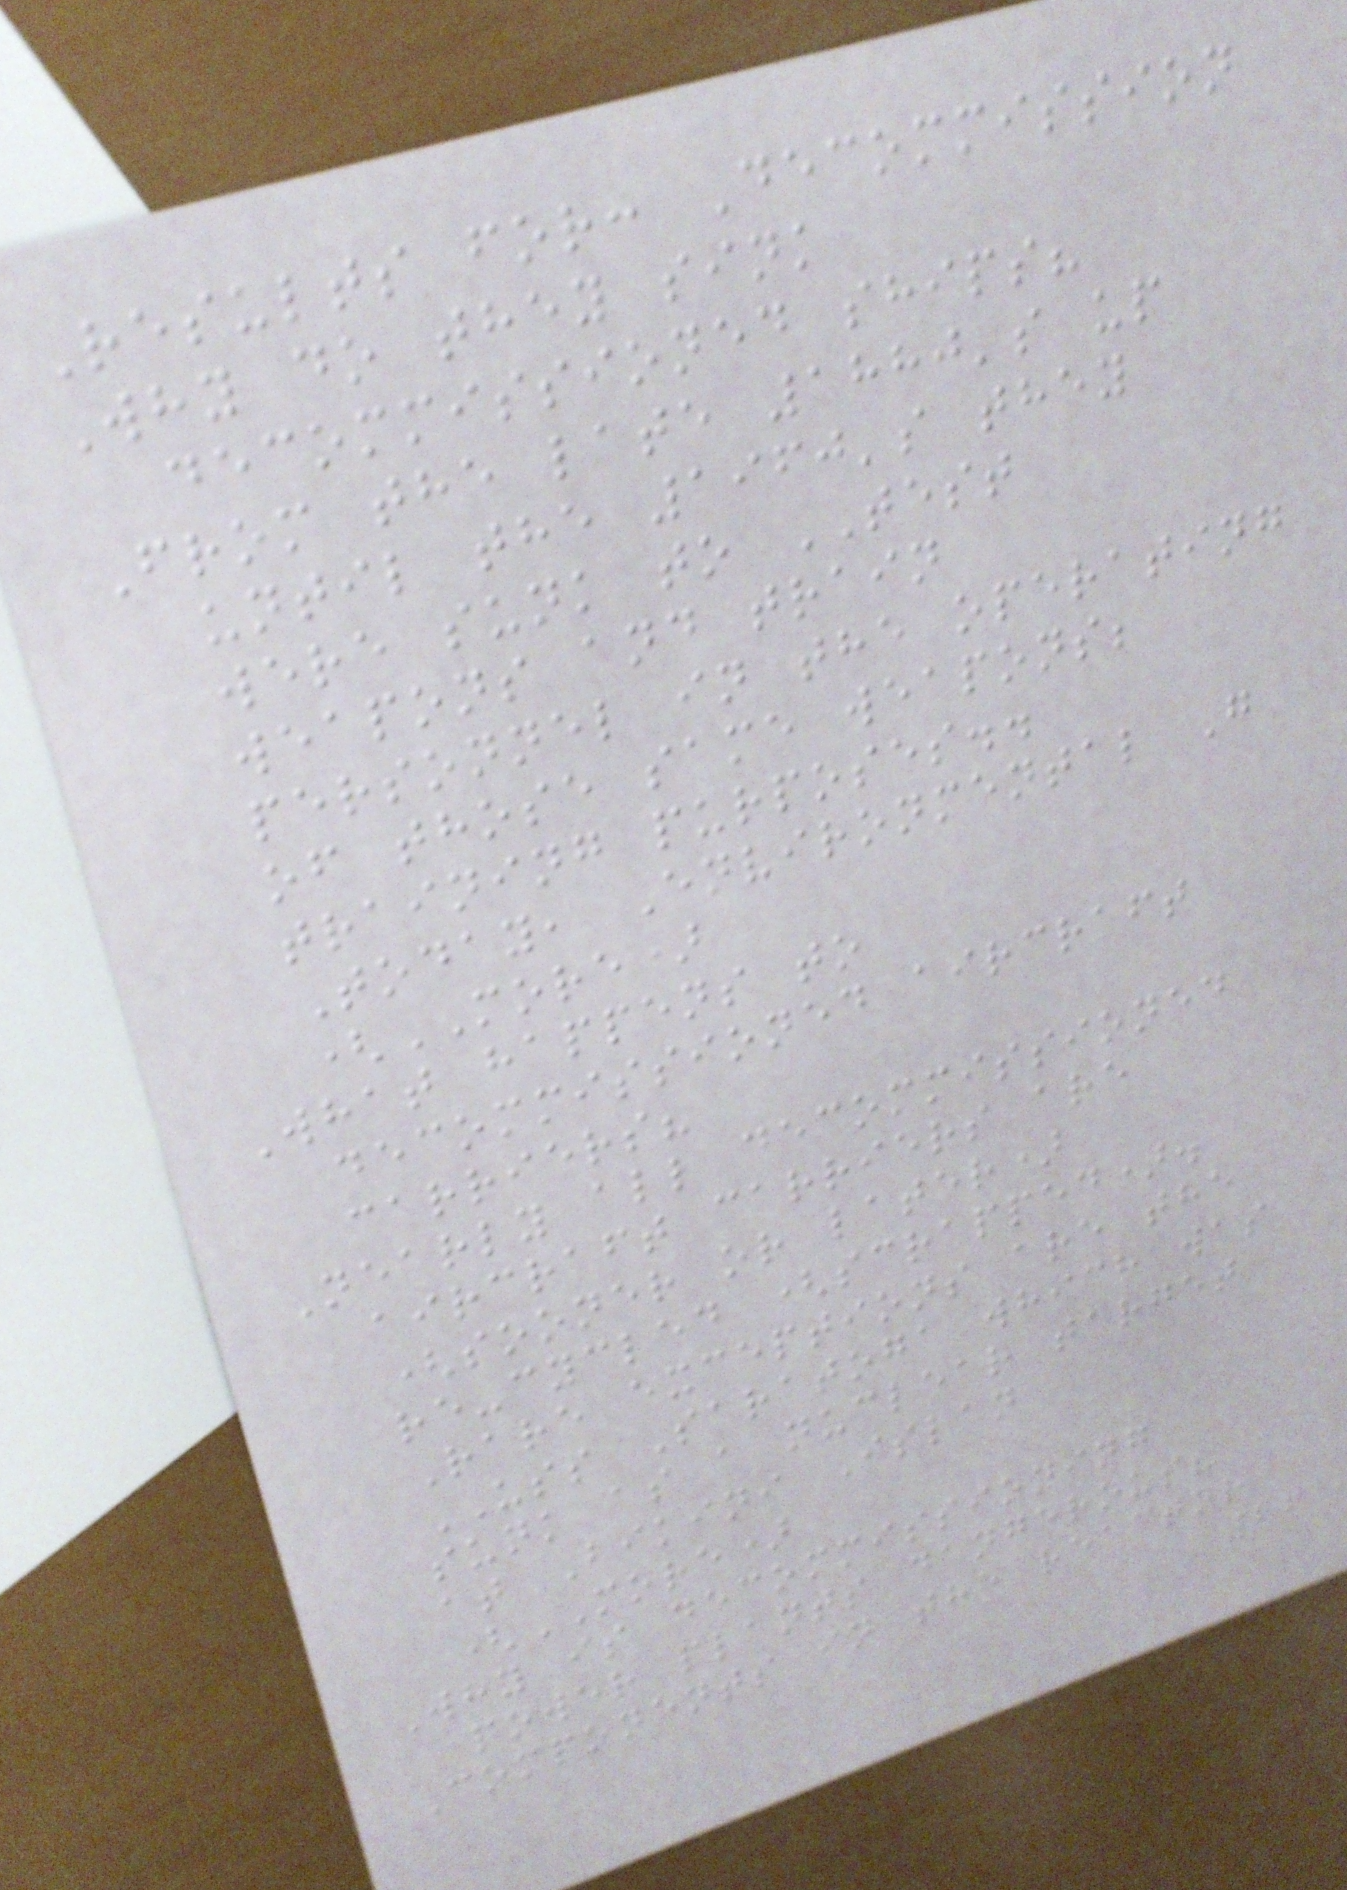Results for: Decommission
Why do they sink
decommissioned ships?
From the late 1880's up
until the 1960's they
were sunk to TEST
weapons and train
personnel in the operating
of those same weapons;
training purposes..
Today, Environmental G
(MORE)
What happens to
decommissioned aircraft
carriers?
Nearly all decommissioned
aircraft carriers are
(sooner or later)
re-cycled (scrapped).
Rare exceptions are the
USS Saratoga which was
sunk as a nuclear target
at Bikini Islan
(MORE)
Why is decommissioning
power plants dangerous?
Components in the reactor
26
